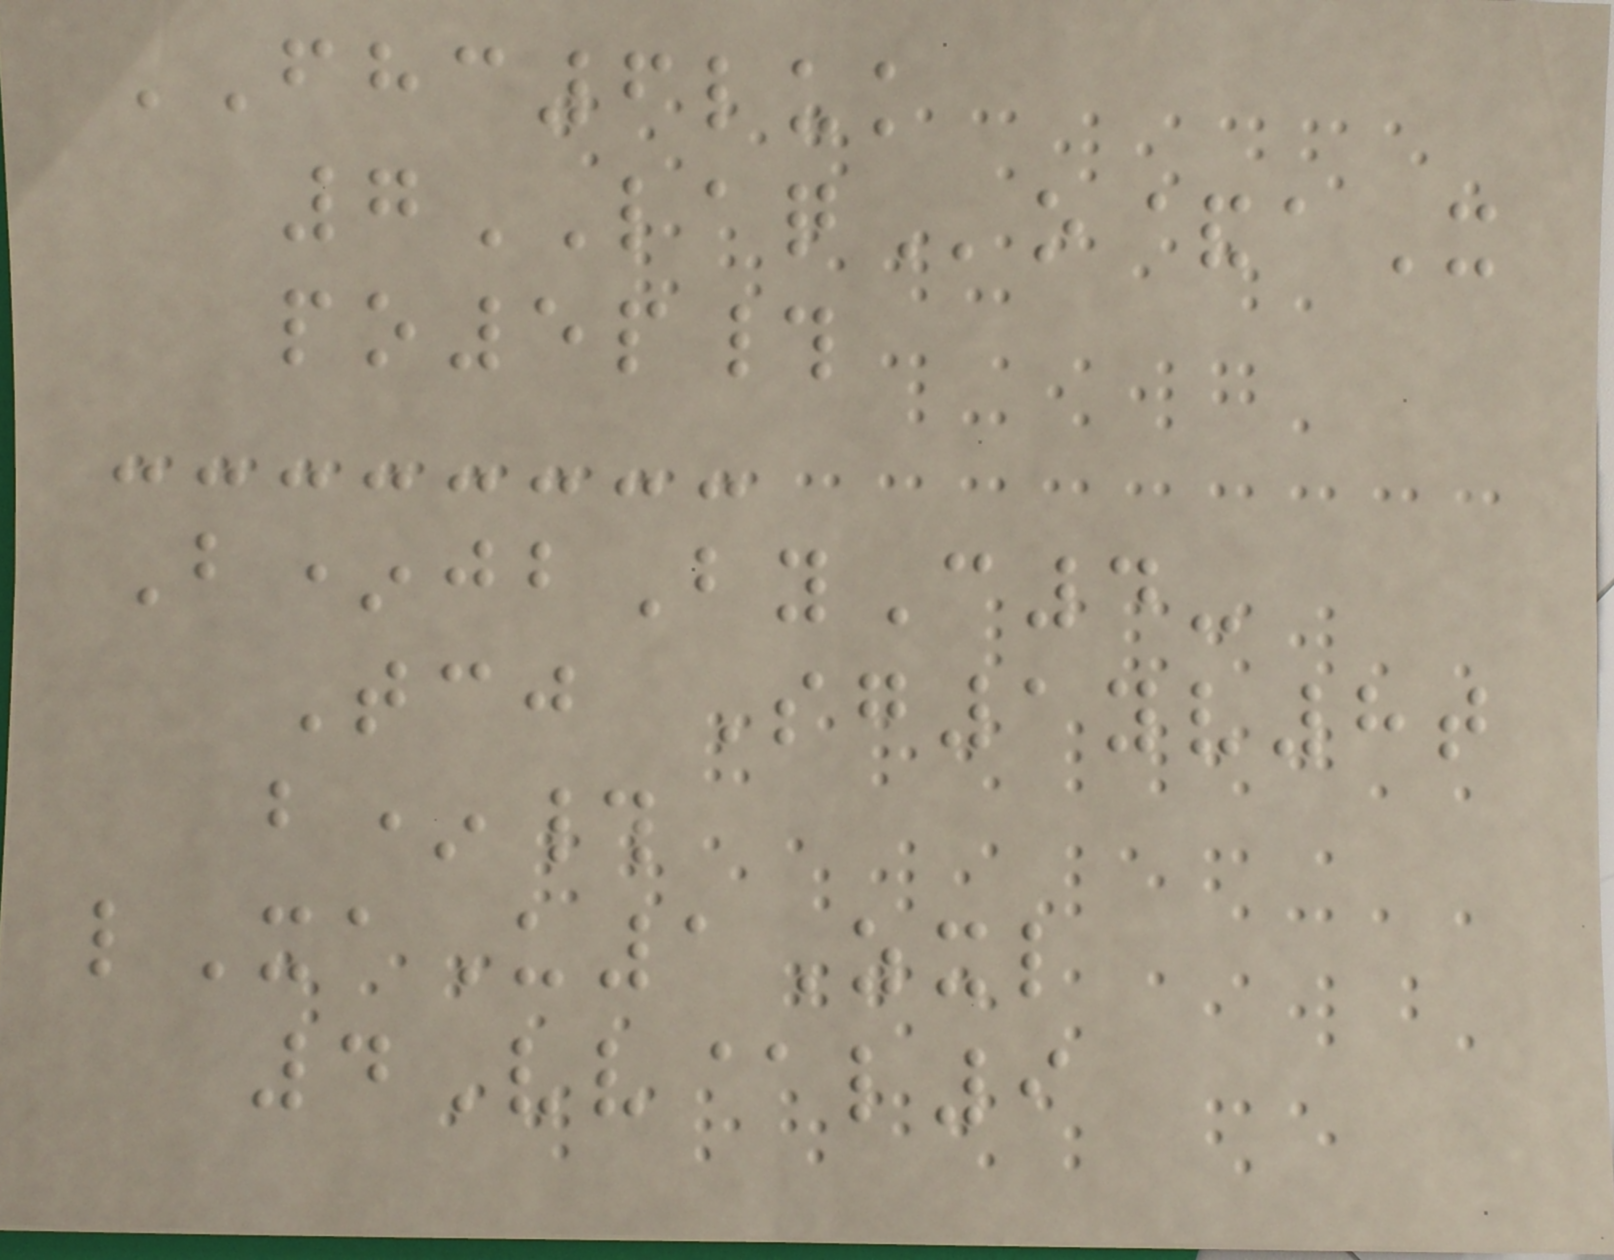FHC6luk
7LAQo&aX
po5p#
B*jbByC4-
Tcj Sg1yv8t
b*#
lXaU1Zxl
4Vv@l9
